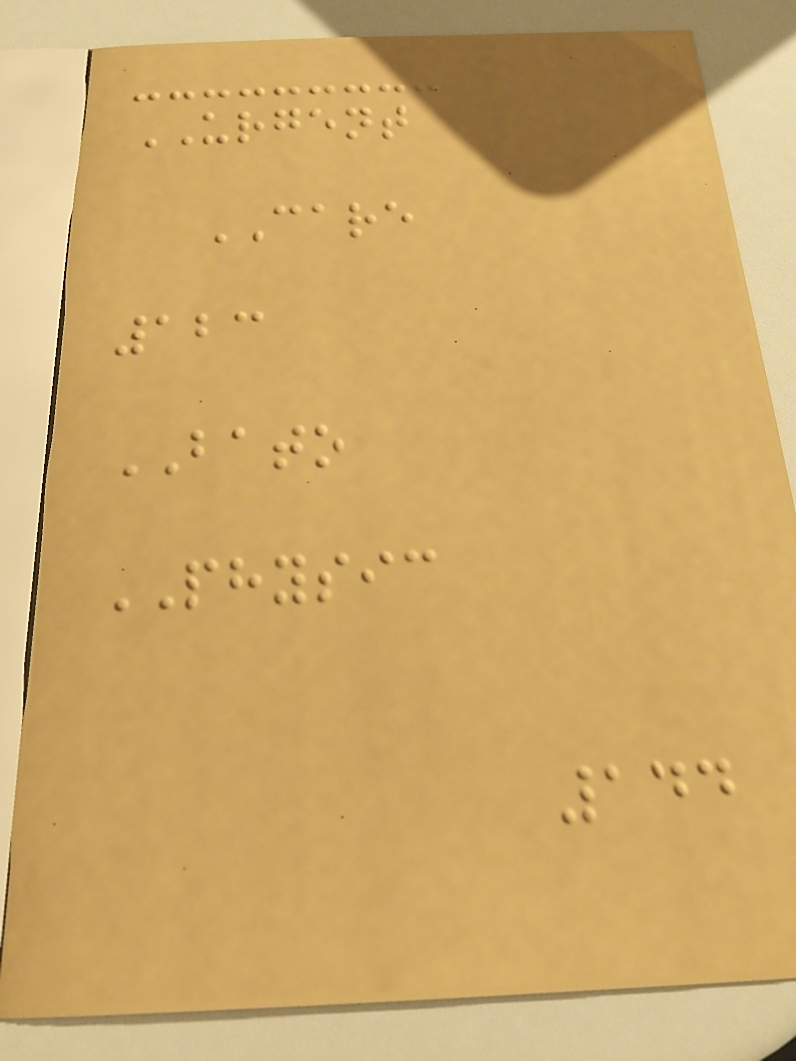URGENT
CARE
123
BATO
PHYSIC
144
